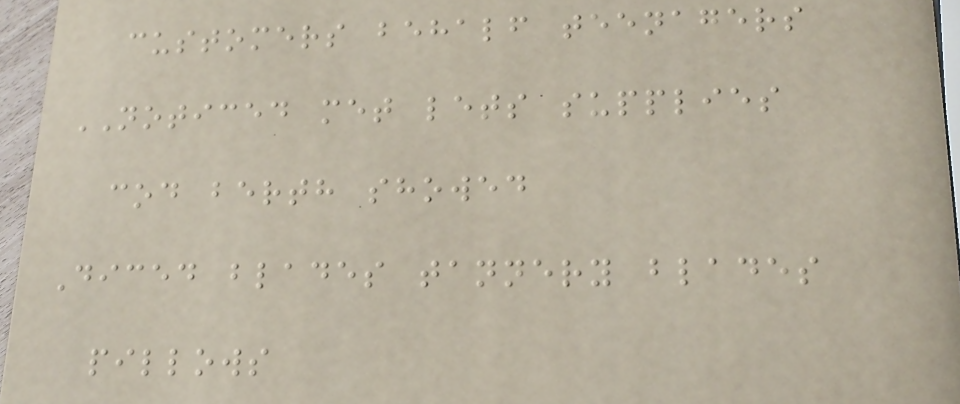customers behalf teenagers
NOTICED met lets supplies
cod berth showed
Diced blades tannery blades
pillows
